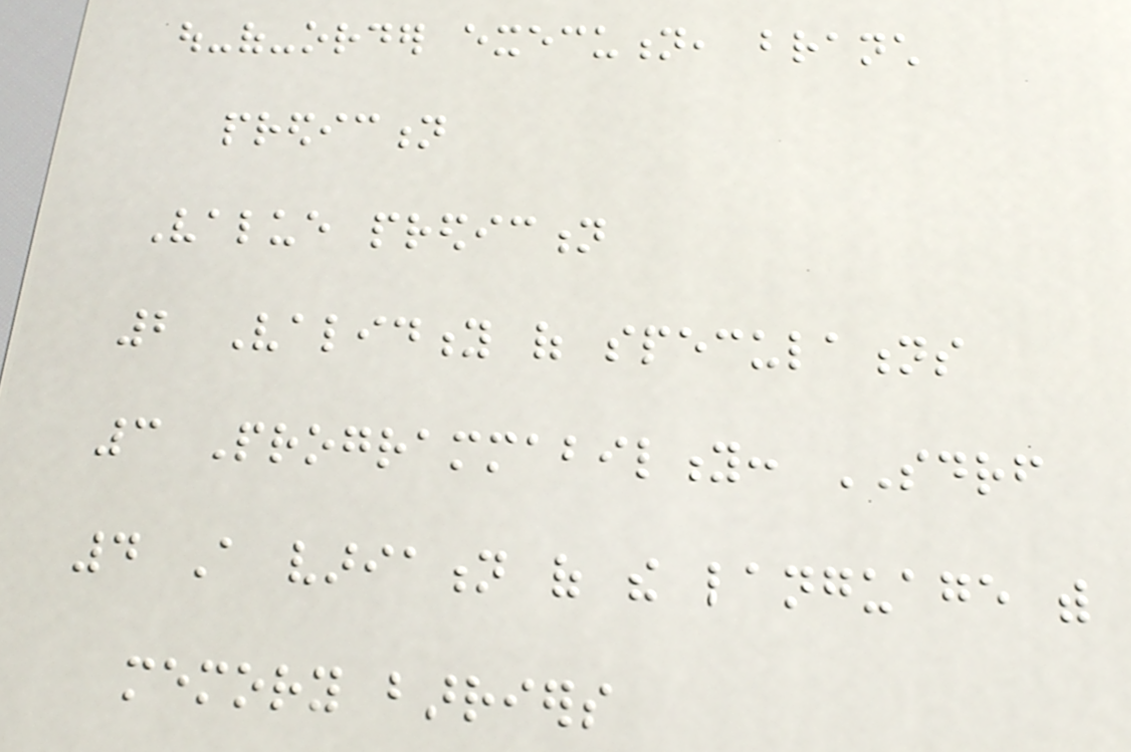out-of-order execution, branch
prediction
Value prediction
2 Validity of speculations
3 Programmability: SDRF
4 A variation of the language with
memory barriers
